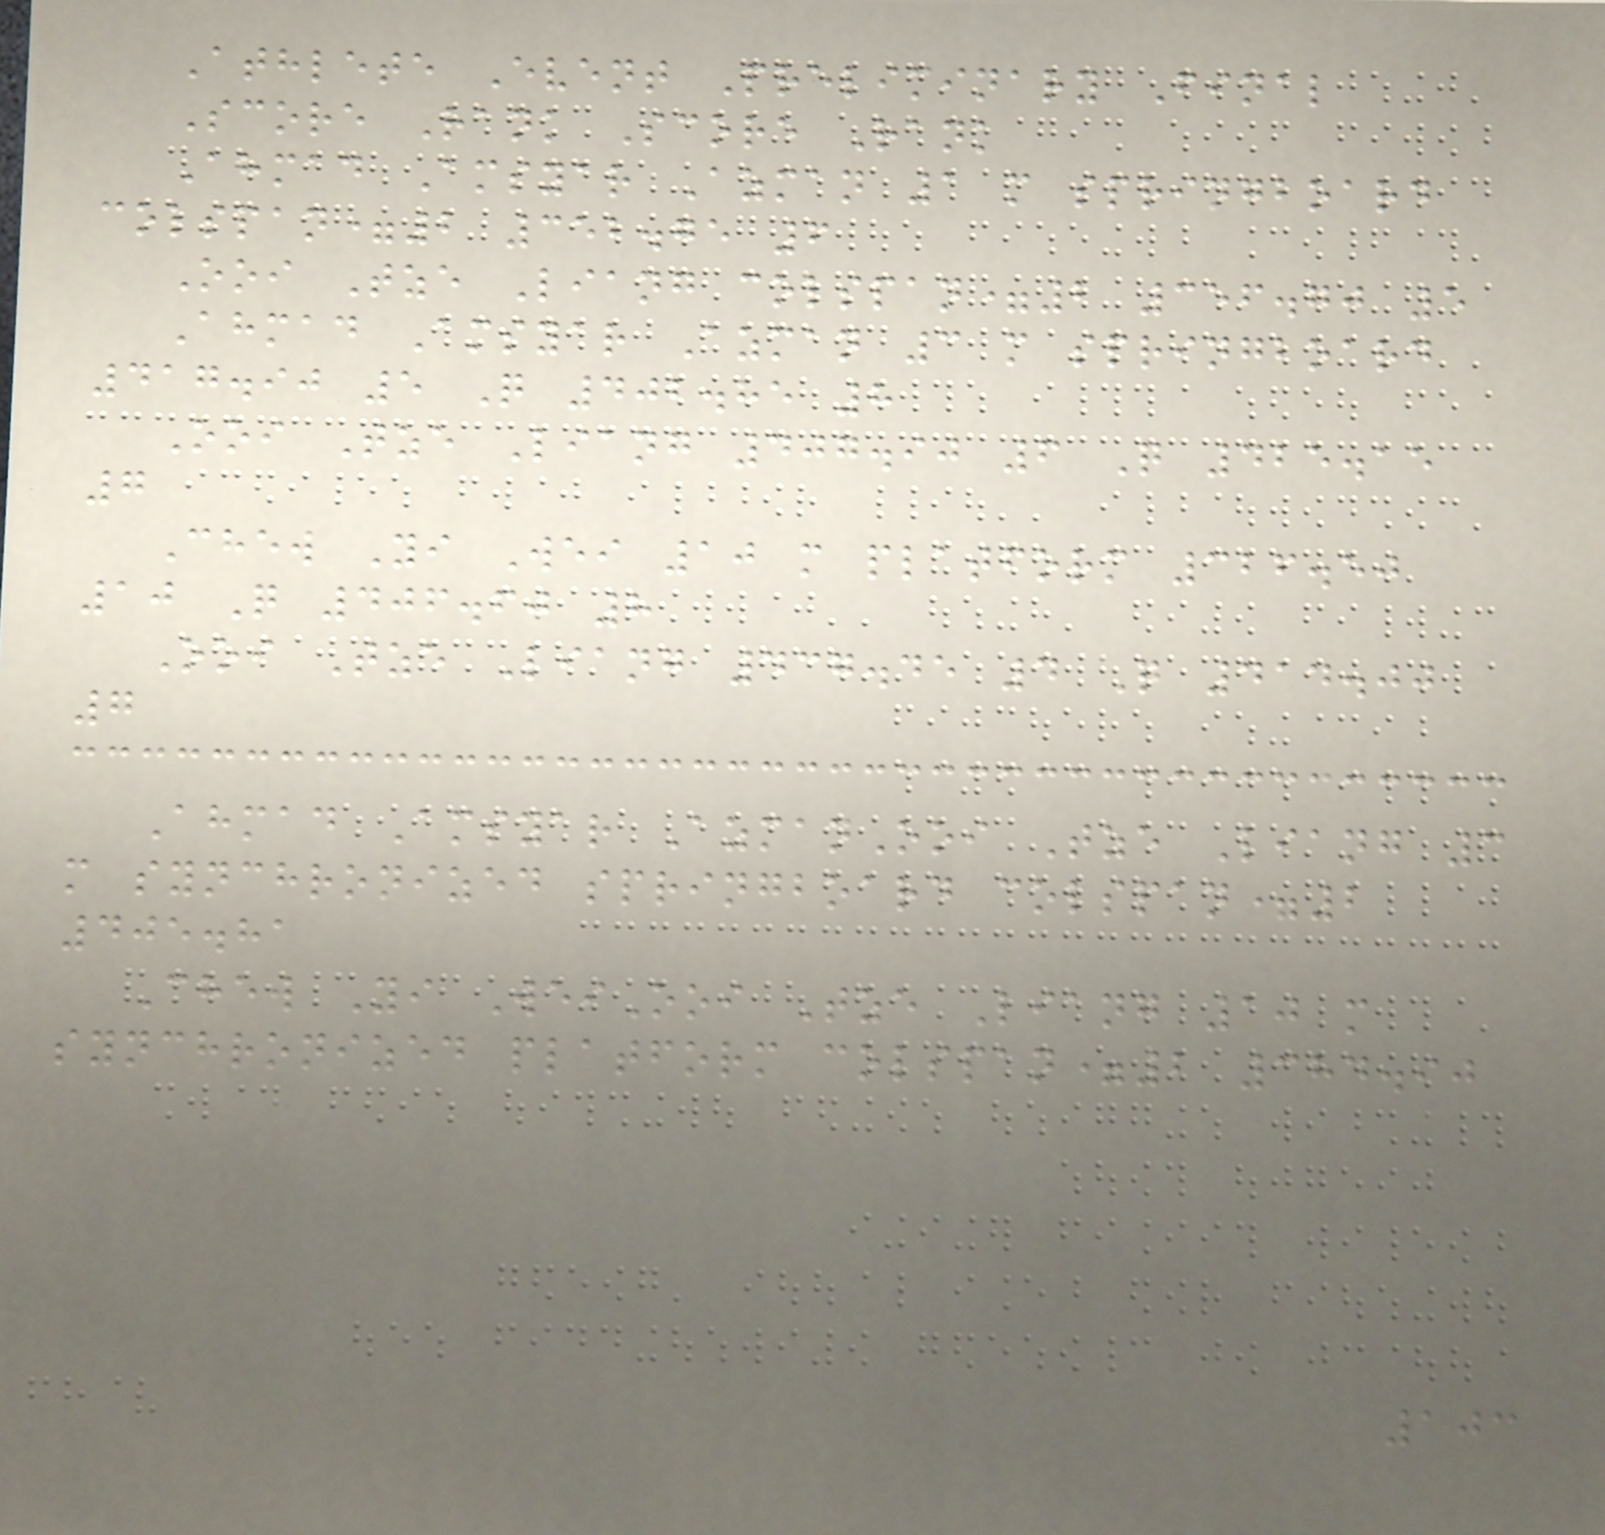Athlete Event Preliminary Final
Score Rank Score Rank
Ahmad Amsyar Azman 1 m springboard
colspan=2 352.75 6
Ooi Tze Liang colspan=2 356.70 5
Ahmad Amsyar Azman 3 m springboard
417.90 5 Q 402.85 8
Ooi Tze Liang 407.90 6 Q 425.15
7
Chew Yi Wei 10 m platform 326.50
10 Q 406.60 8
Ooi Tze Liang 437.45 4 Q 414.00
7
Ahmad Amsyar AzmanOoi Tze Liang 3
m synchronized springboard colspan=2
405.81
Chew Yi WeiOoi Tze Liang 10 m
synchronized platform colspan=2 384.90
103
